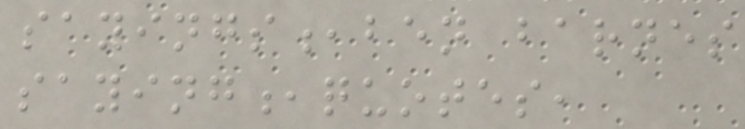sayings,ben barnes
saying,quotes,
